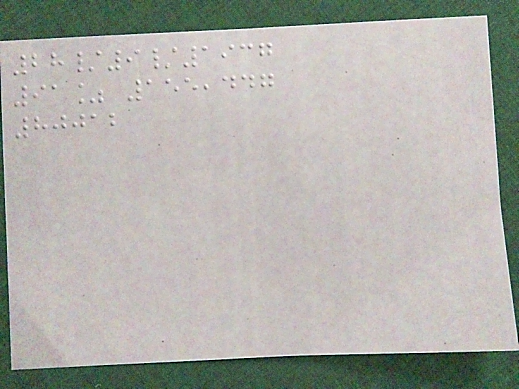28/9/1937
91% 155,447
80012
